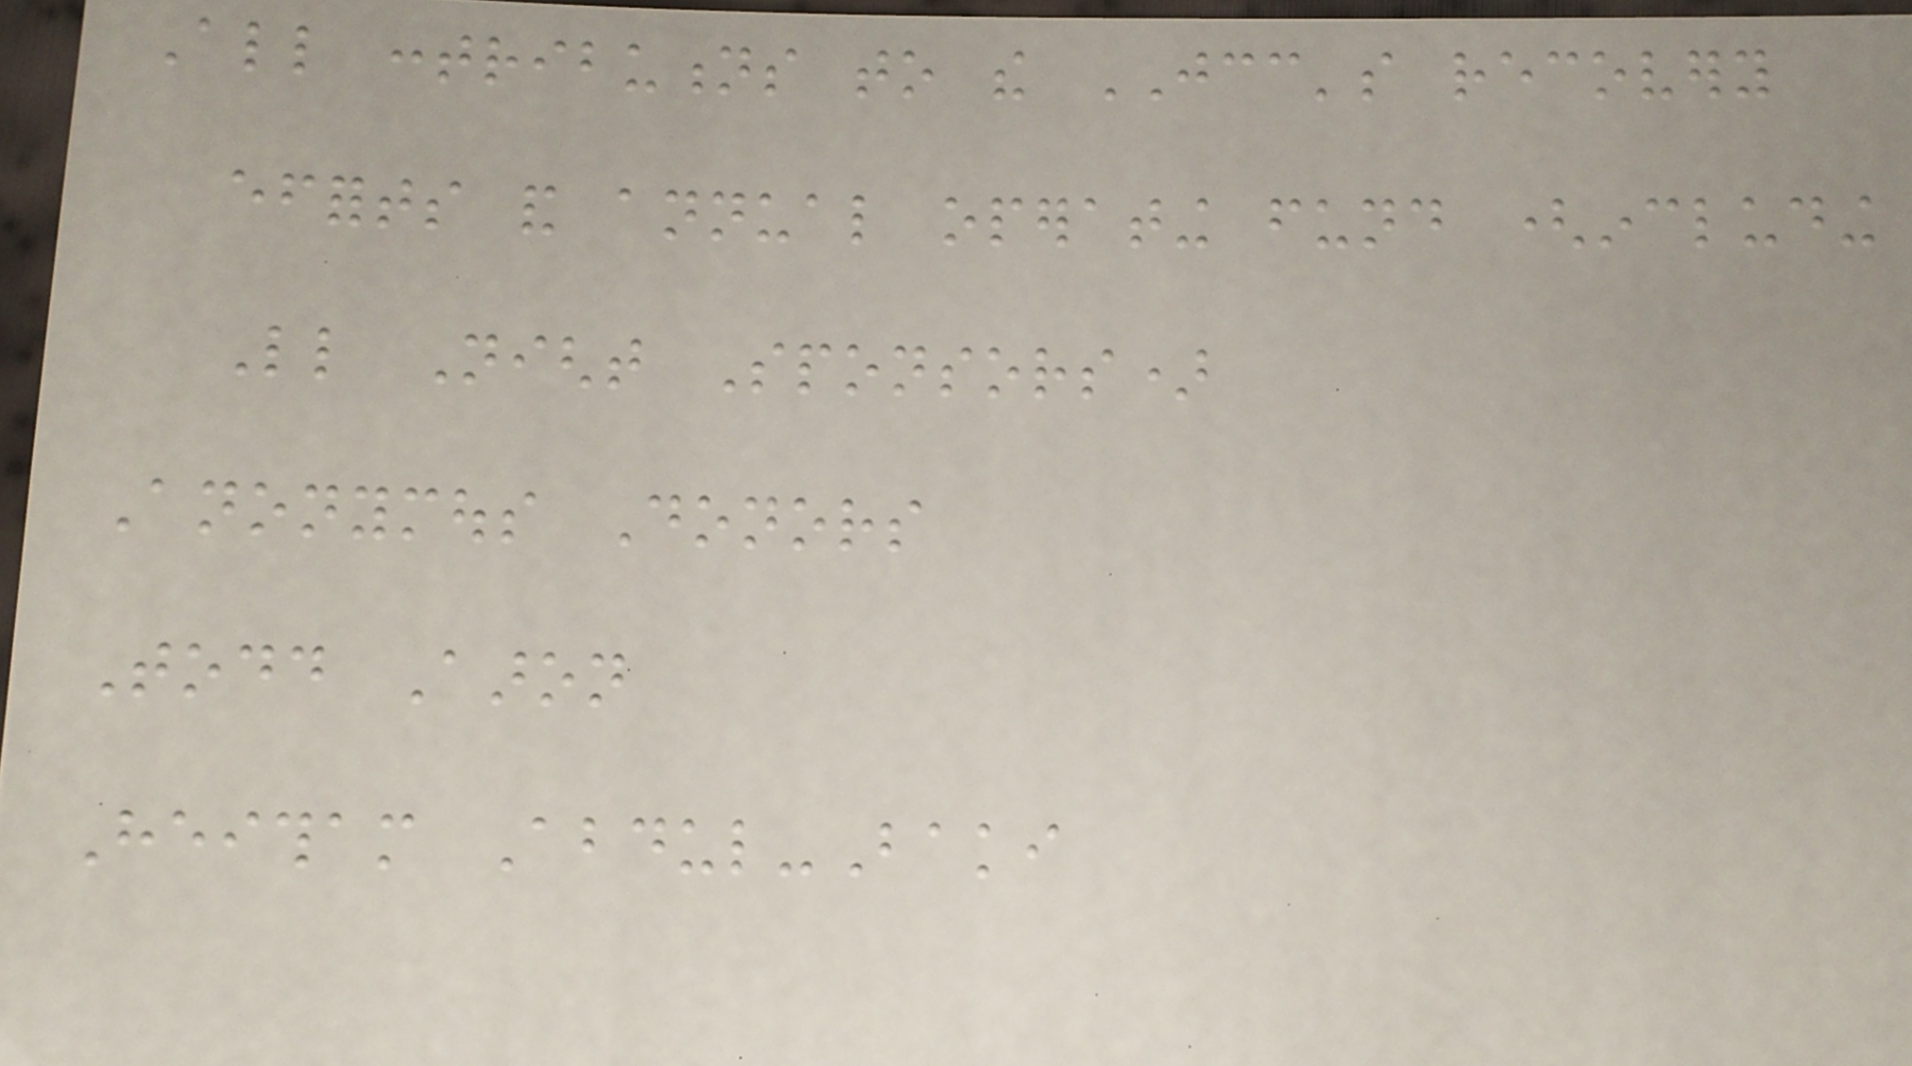All contributions to the JCC's recovery
efforts and annual operating fund (including
Little Night Sponsors)
Anonymous Donors
Todd Aaron
Heitham Abdul-Baki
